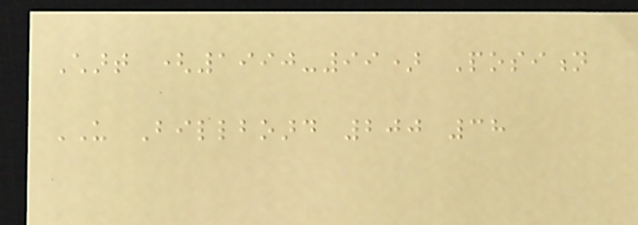Chart (1990-99) Position
US Billboard 200 38
